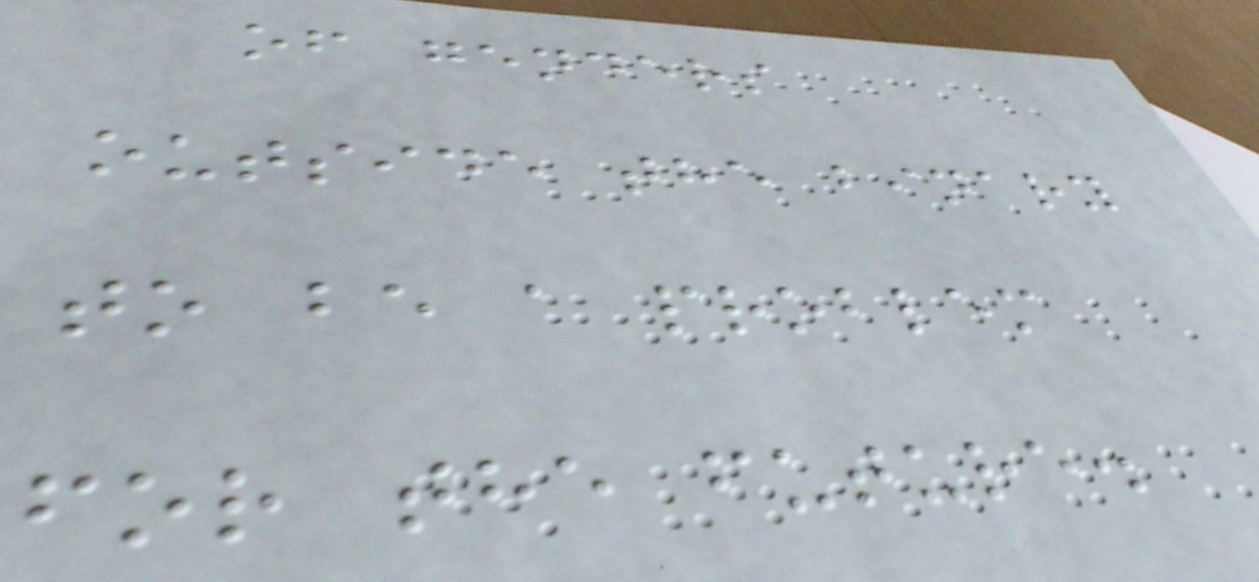of genders
outside the binary
to be a problem
for the future.
